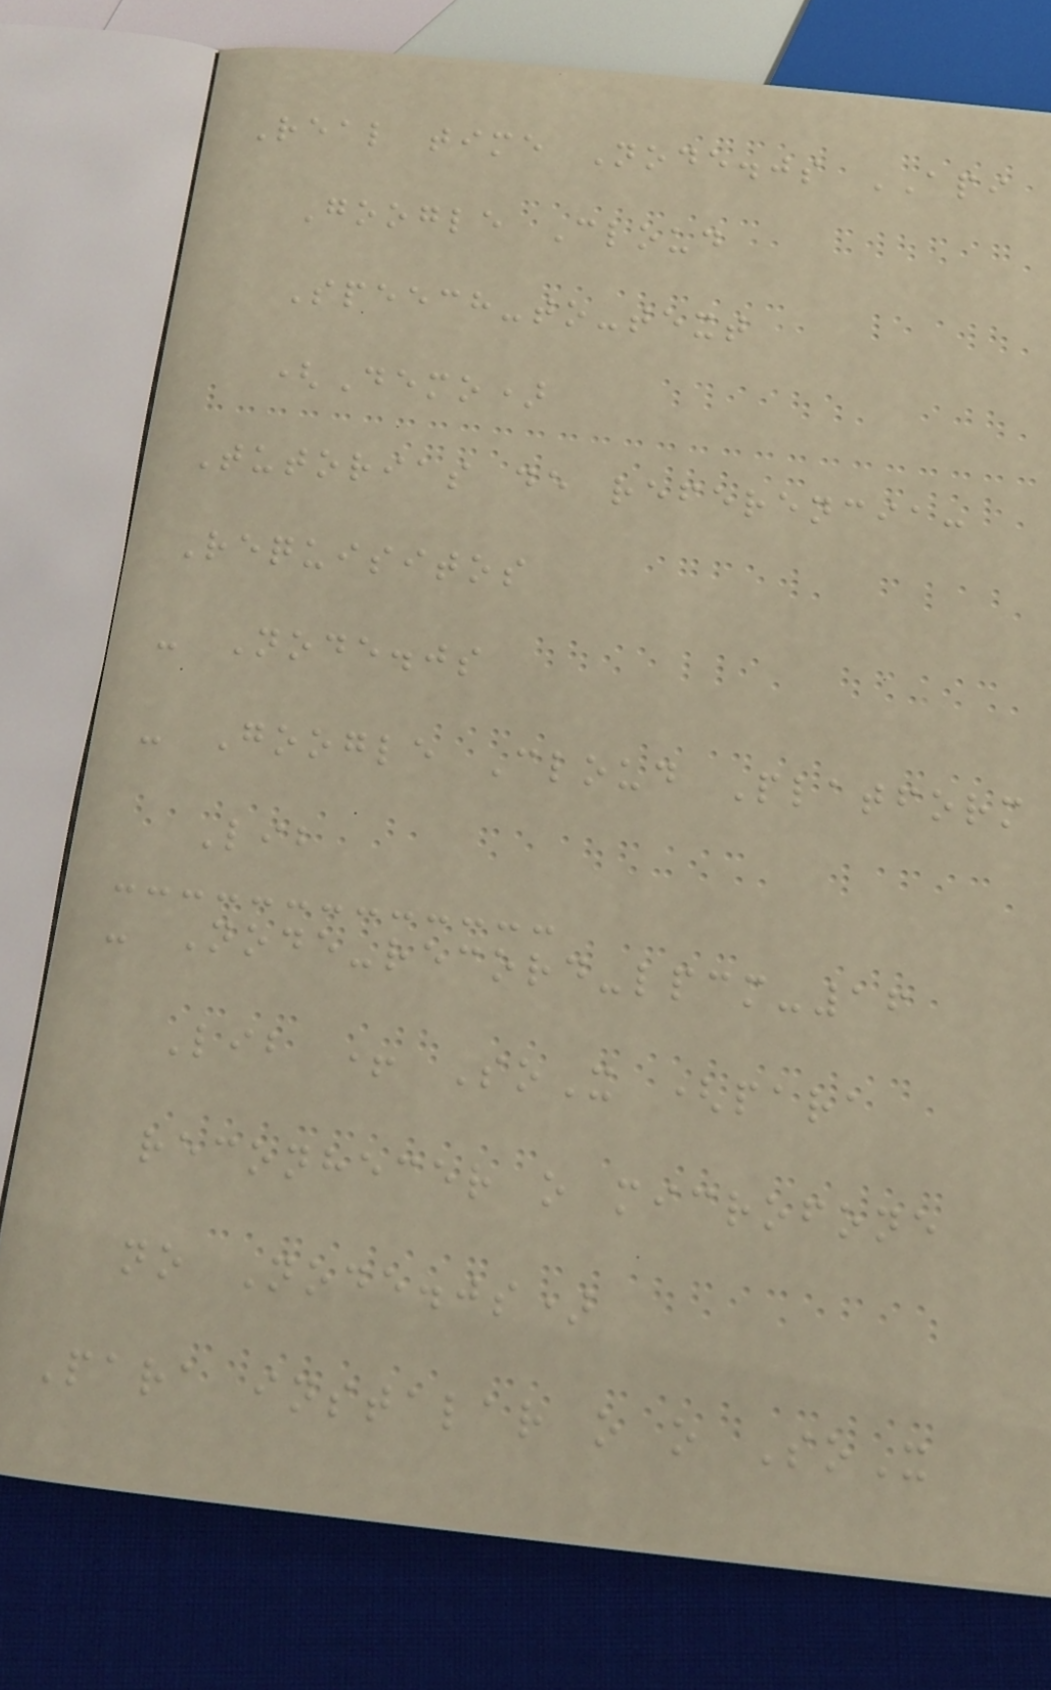Real time Node.js API
Google Cloud
Speech-to-text
(Demo)
Tutorias de referencia:
Requisitos
- Node.js
- Google Cloud Platform
Lib
- Node-record-lpcm-16
Lib + SoX (para
reconhecer o microfone
no Node.js)
Para instalar o o SoX
